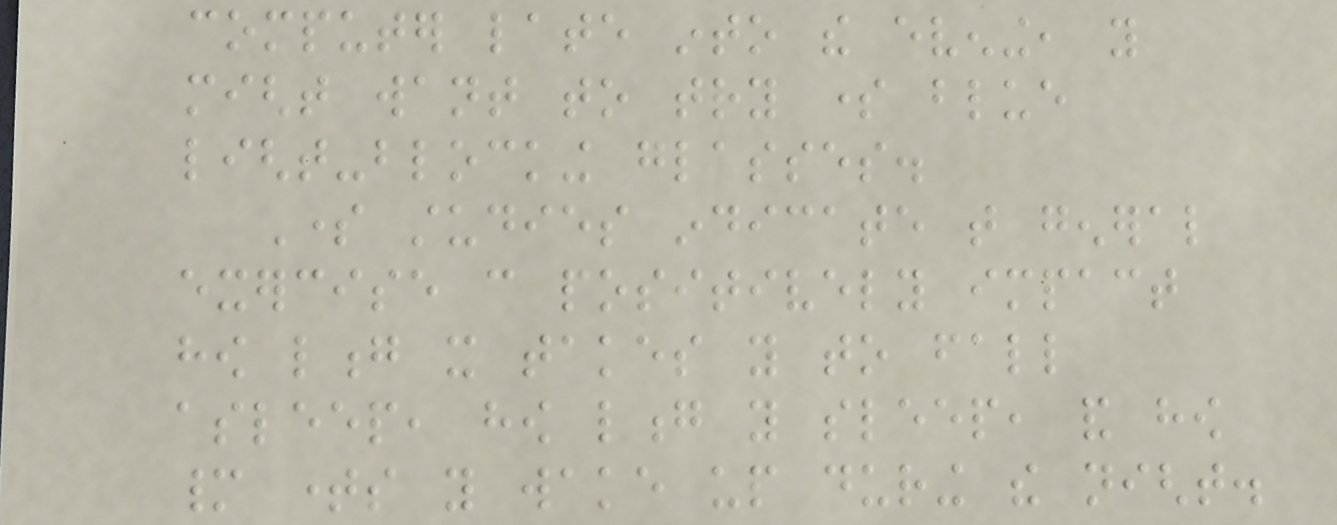computer late into the evening, you
might want to try some blue
light-blocking glasses.
Some studies indicate that general
exercise can positively impact
how long it takes you to fall
asleep, how long you sleep, and how
many times you wake up during the night.
